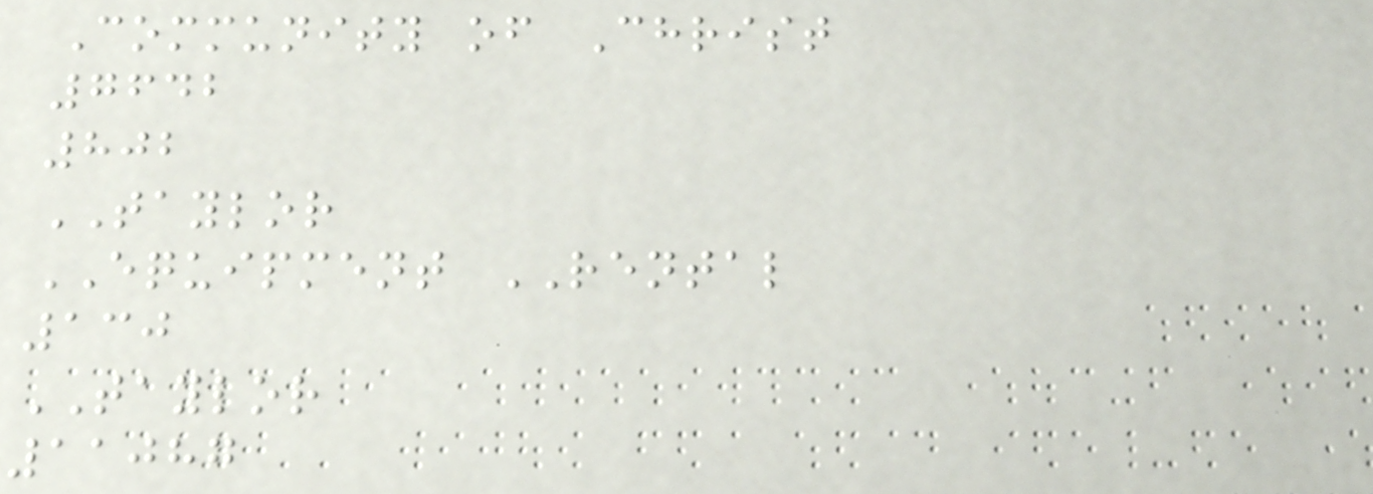Community of Christ
7642
802
TAYLOR
EQUIPMENT RENTAL
130
TAYLOR
11087
